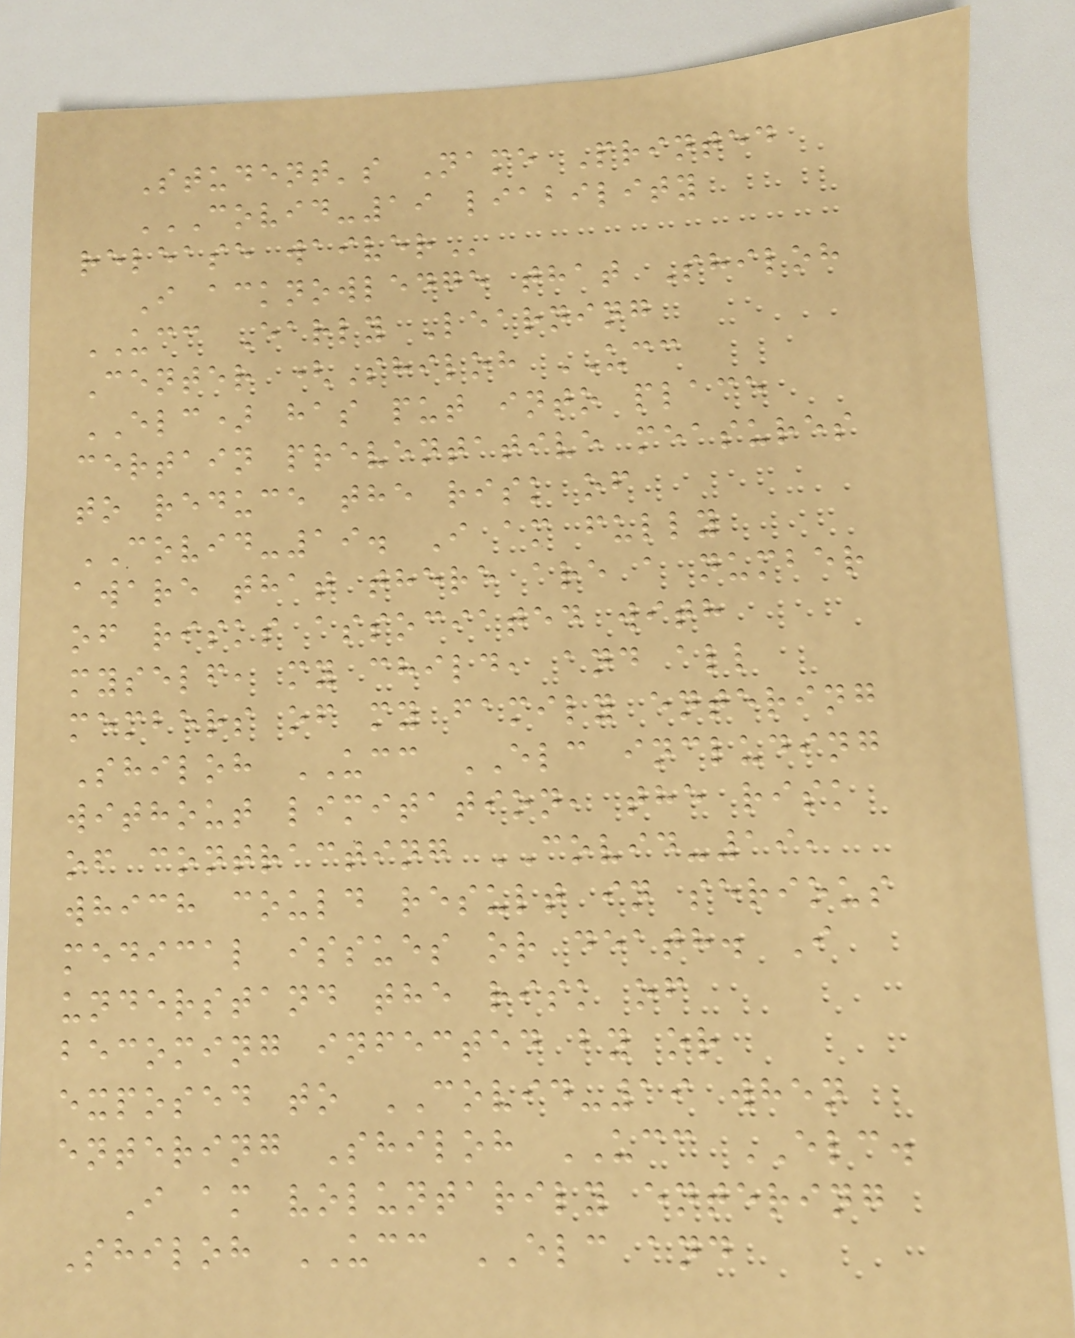Student's Name Printed
COVID-19 LIABILITY
RELEASE WAIVER
I acknowledge that Shiloh
UCC Early Learning
Center (Shiloh UCC
ELC) has put into place
certain preventative measures
to reduce the risk of
COVID-19. I am fully
aware that there are a number
of risks associated with
myself, my child, and all
members of my family entering
Shiloh UCC ELC including
without limitation, the risk
of contracting COVID-19,
which could result in serious
medical issues or death. I
understand the risk of
becoming infected by or
exposed to COVID-19 when
entering Shiloh UCC ELC.
I am voluntarily entering
Shiloh UCC ELC and
